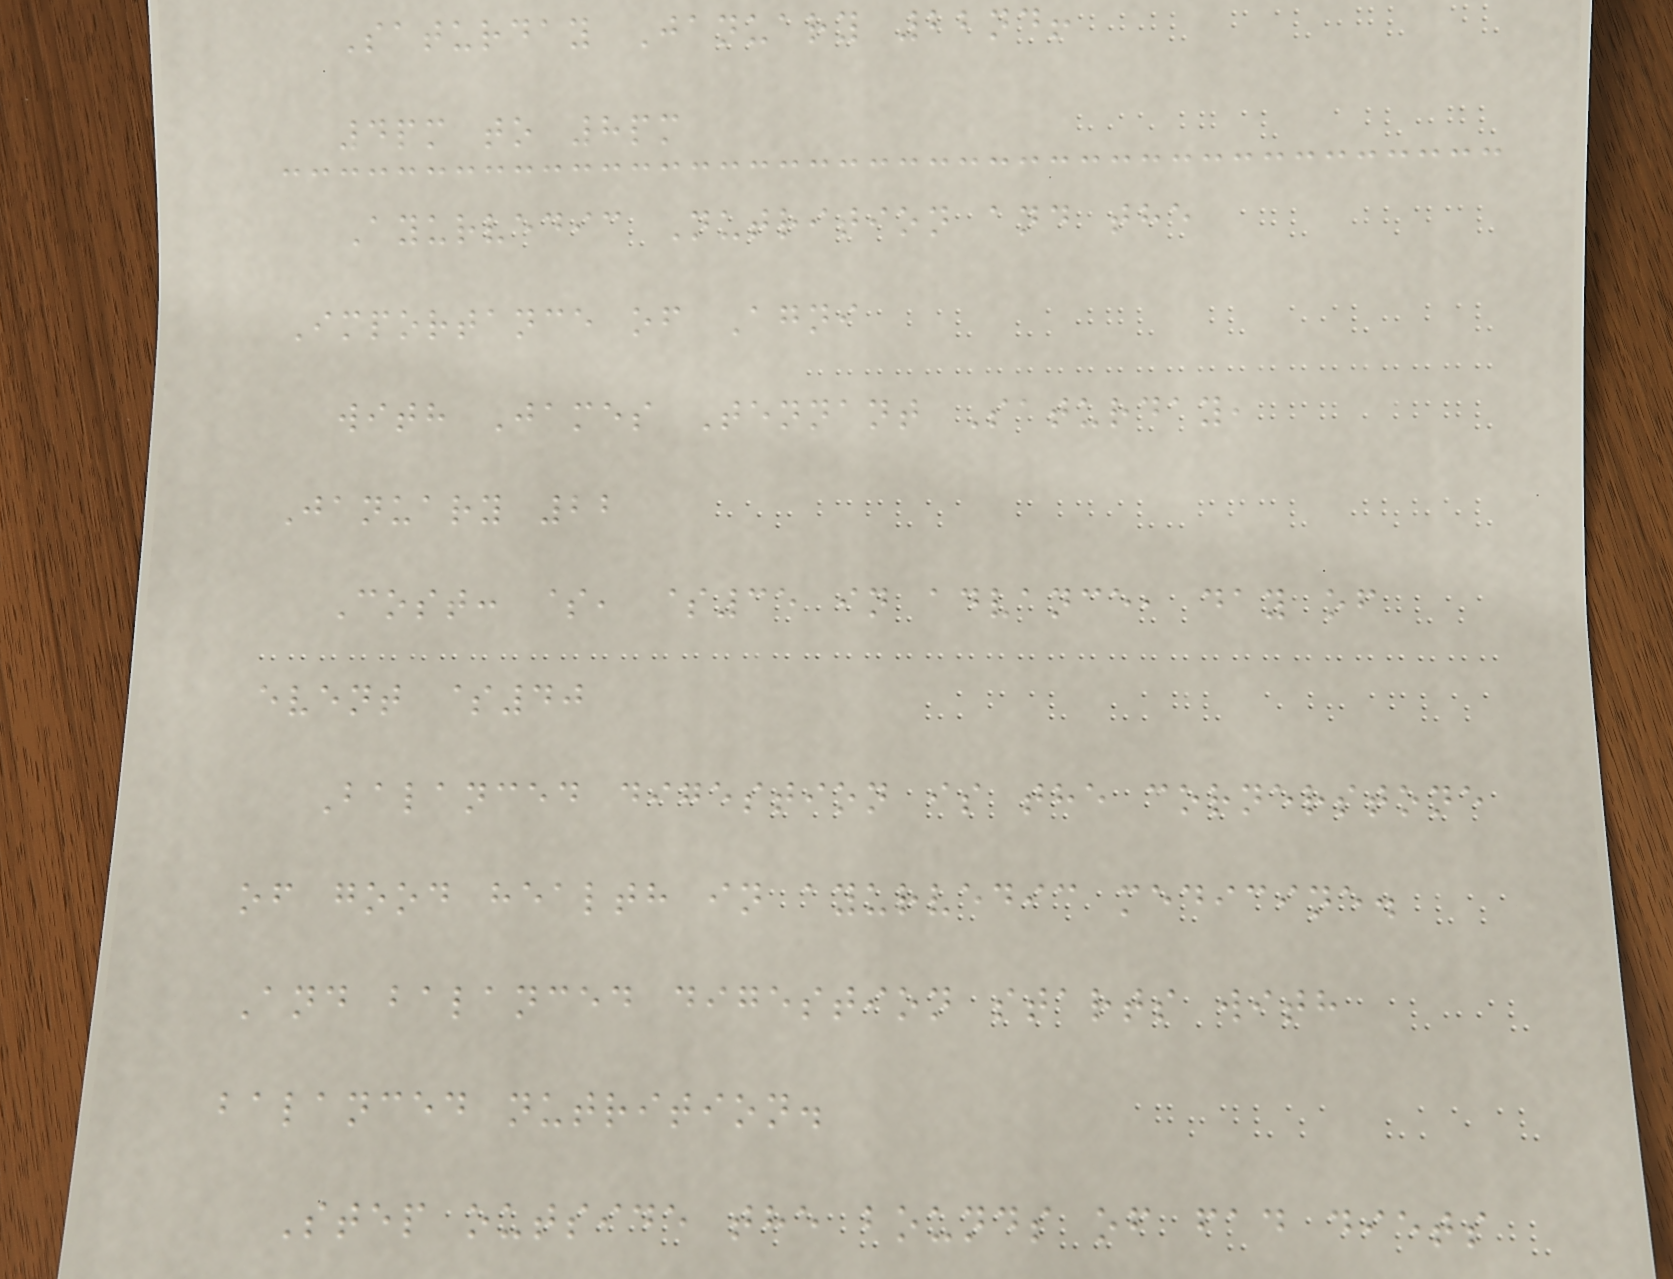Saturday January 22nd!
4pm to 8pm
Ayurvedic Nutrition and the
Importance of Agni
with James Tennant Saturday,
January 22
Cost: $, $35 in advance, day of
event $40
Balanced digestion is the cornerstone
of good health in ayurvedic medicine.
And balanced digestion starts with
balanced nutrition.
Step outside the bounds of fad diets
